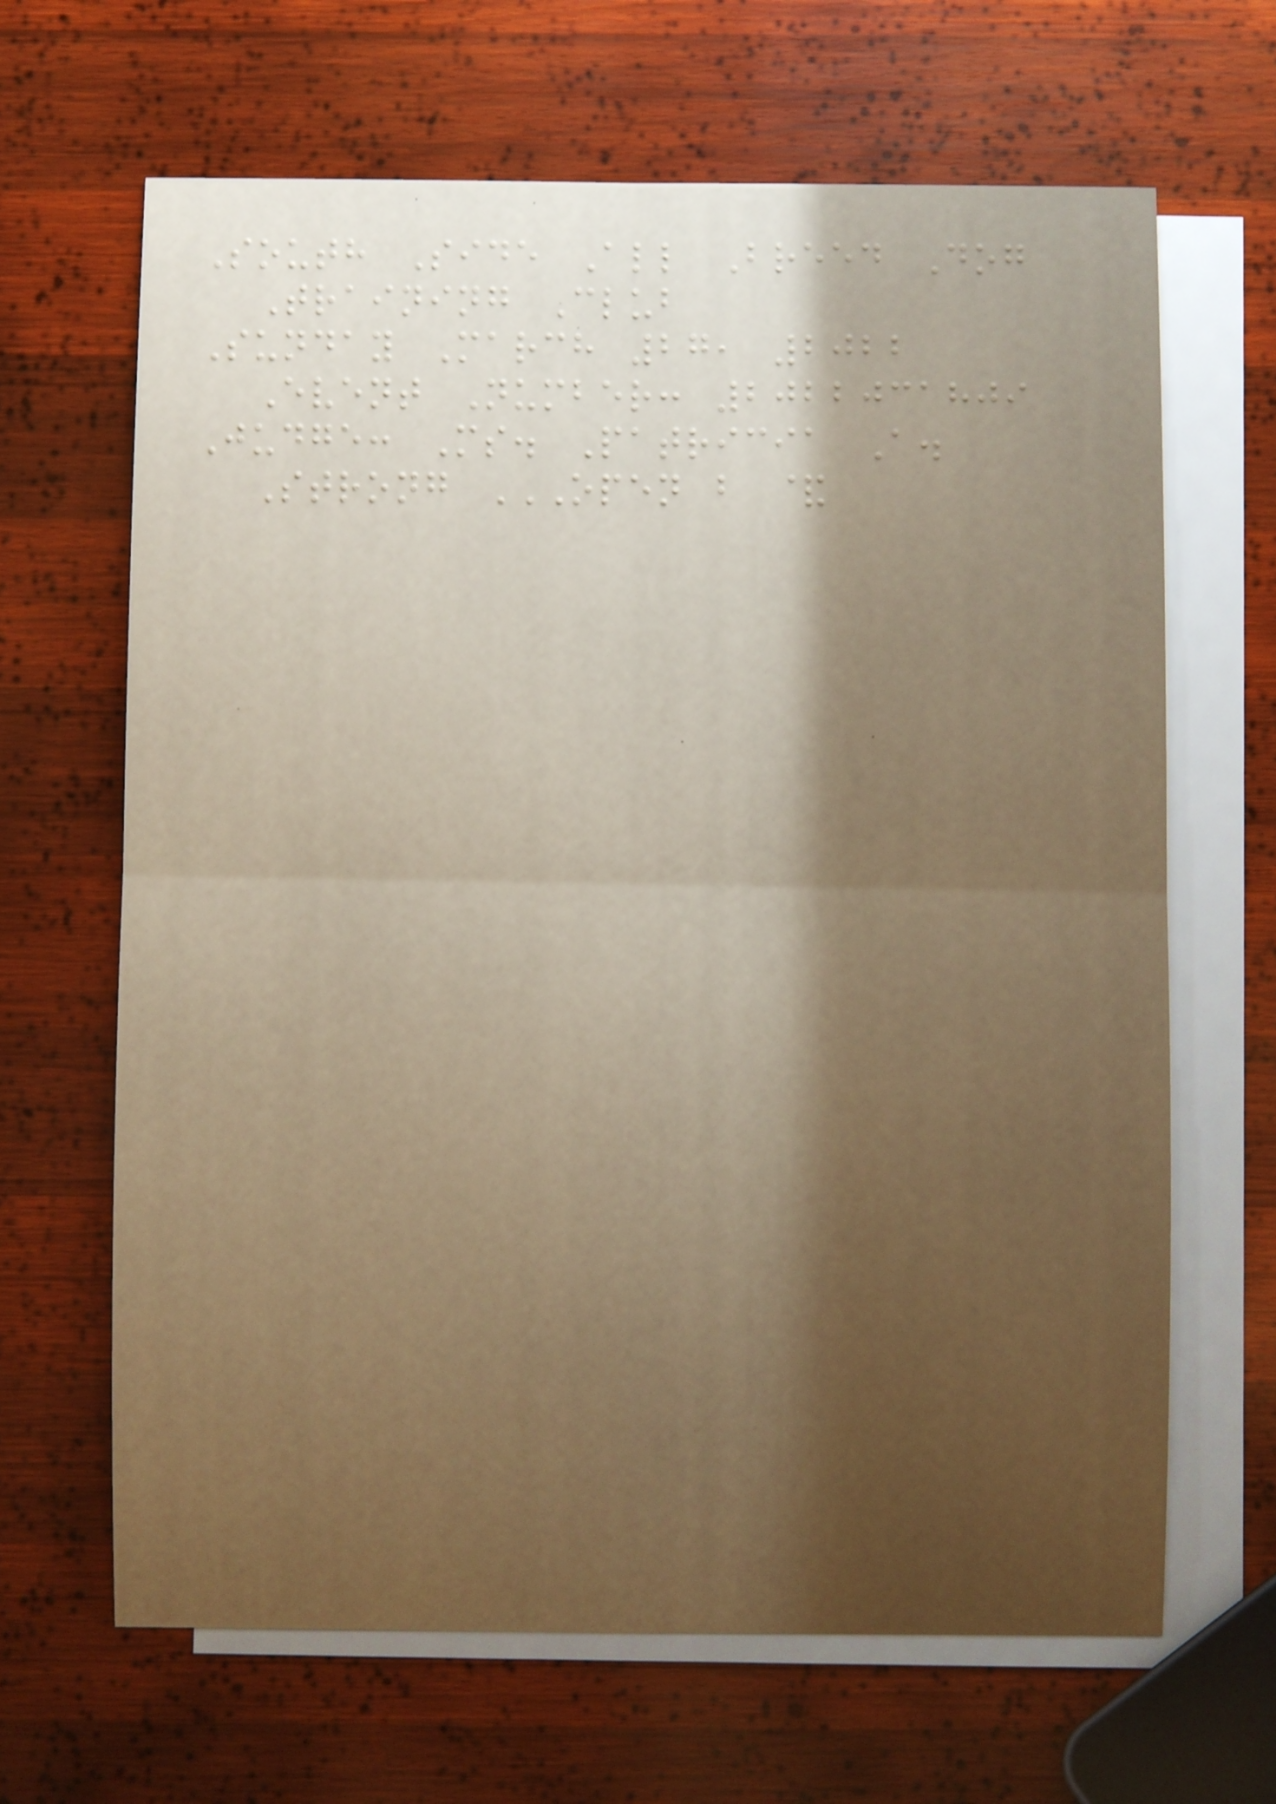South Side All Breed Dog
Training Club
Sunday March 27, 2022
Event Number: 2022031809
Judge: Ms. Patricia A.
Strong OPEN B &
